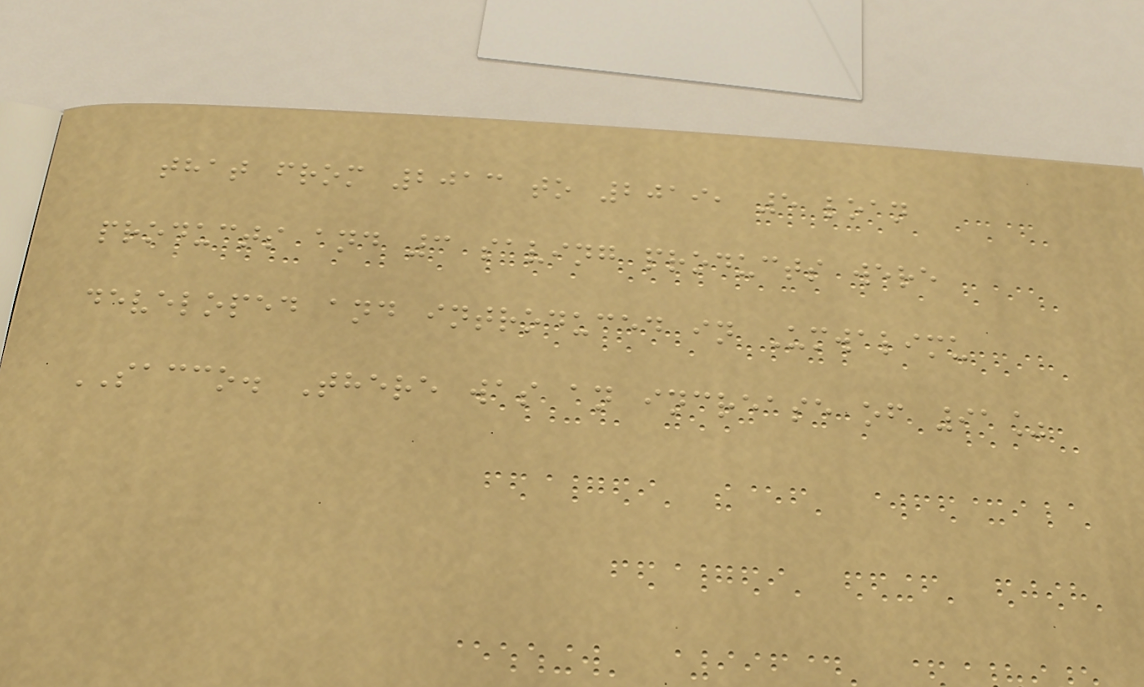that from 2013 to 2019, 5 loan
products and 3 saving products were
developed and introduced in Umwalimu
SACCO. There was an increase of 91%
